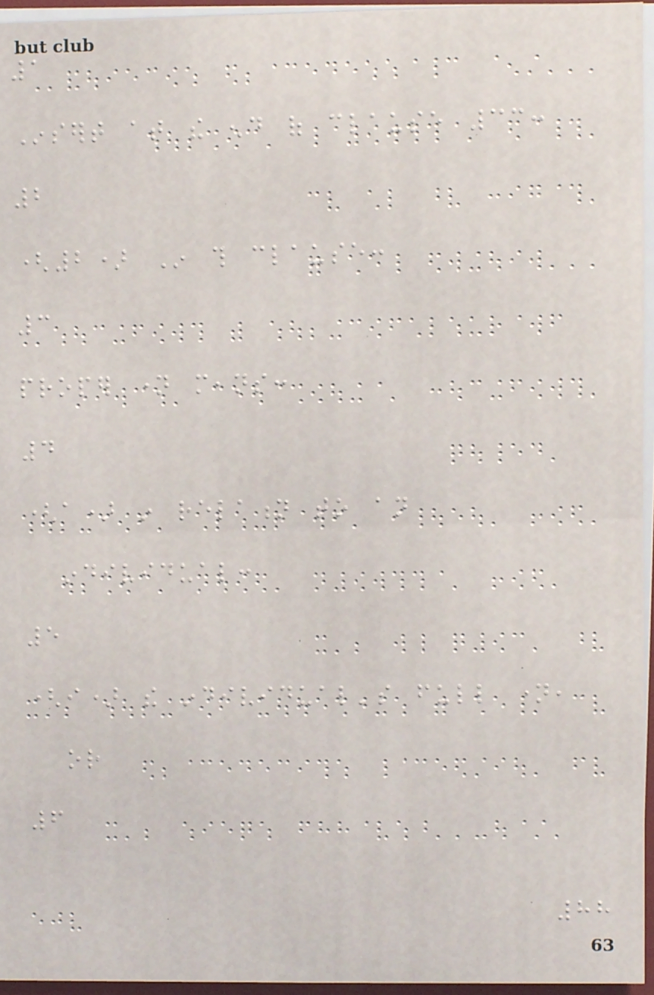1
Insert at the end of clause 33:
2
(2) In this clause:
3
proper name means:
4
(a) in relation to an
individual:
5
(i) the individual's full name,
or
6
88
